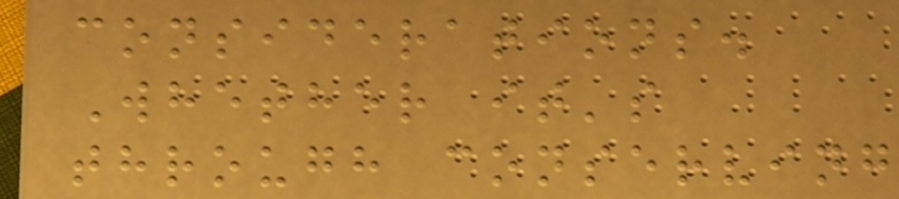considerations.
Whether it's
through conserving
